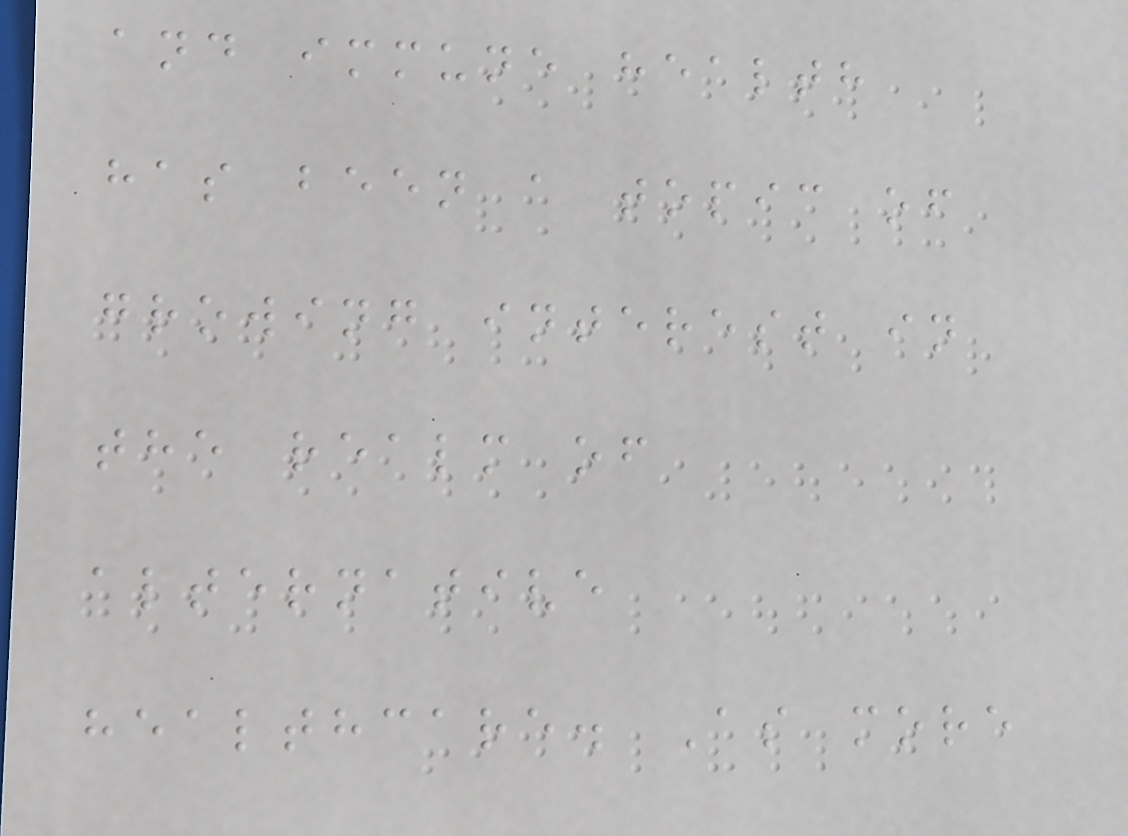and immune health
has been a topic of
growing interest in
the realm of
alternative
healthcare. As more
